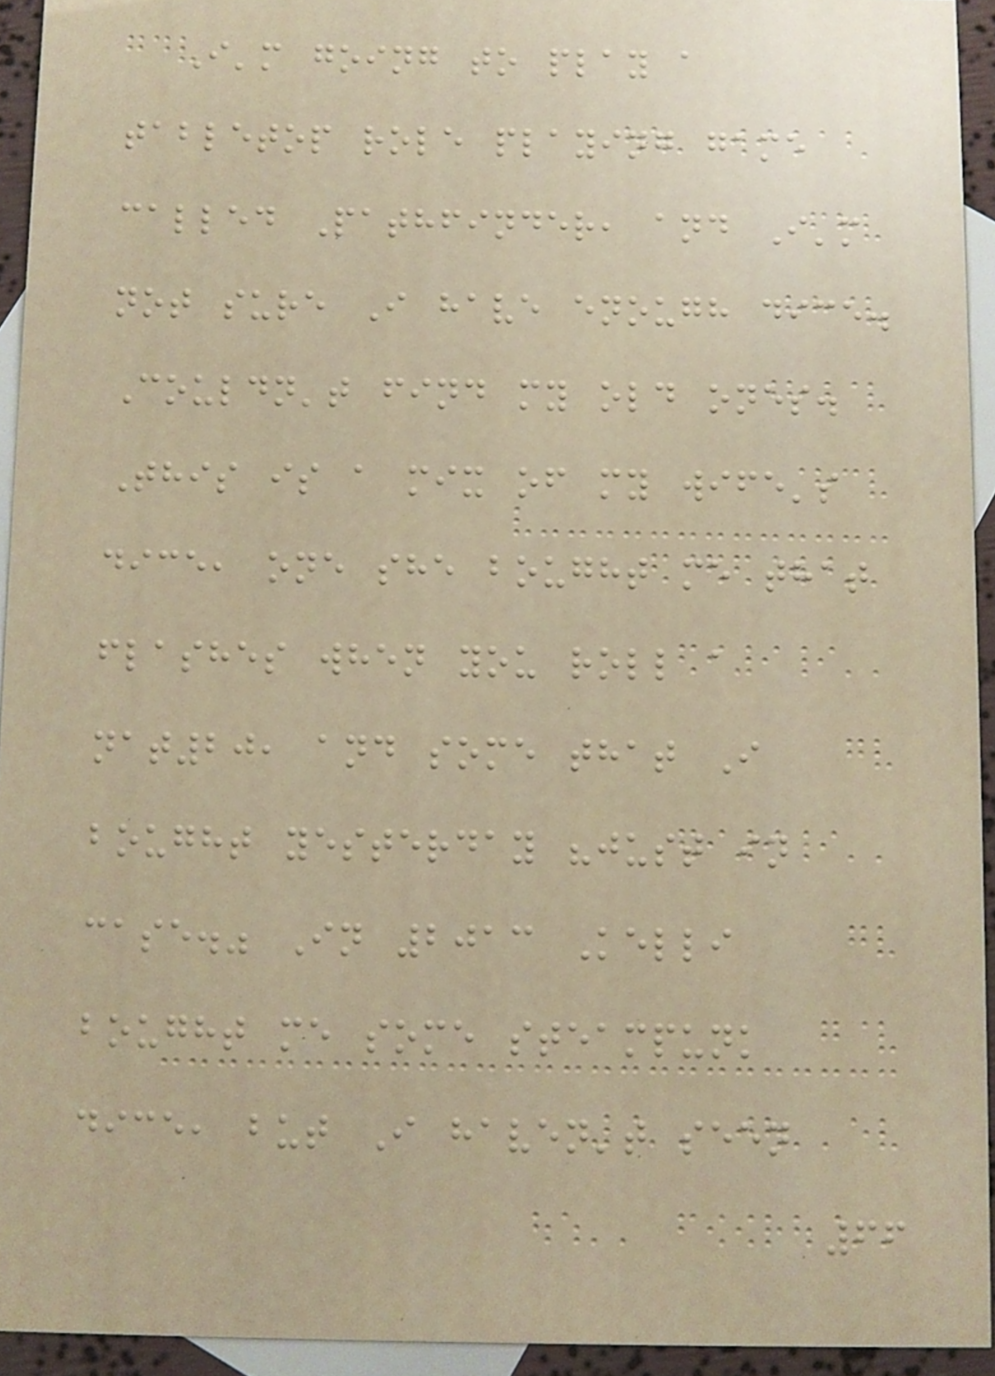I'm going to play a
tabletop role playing game
called Pathfinder, and I'm
not sure I have enough dice.
Couldn't find my old ones.
This is a mix of my wife's
dice, one she bought me that
flashes when you roll a
nat20, and some that I
bought yesterday "just in
case." In 2013 Kelli
bought me some steampunk
dice, but I haven't seen
66
